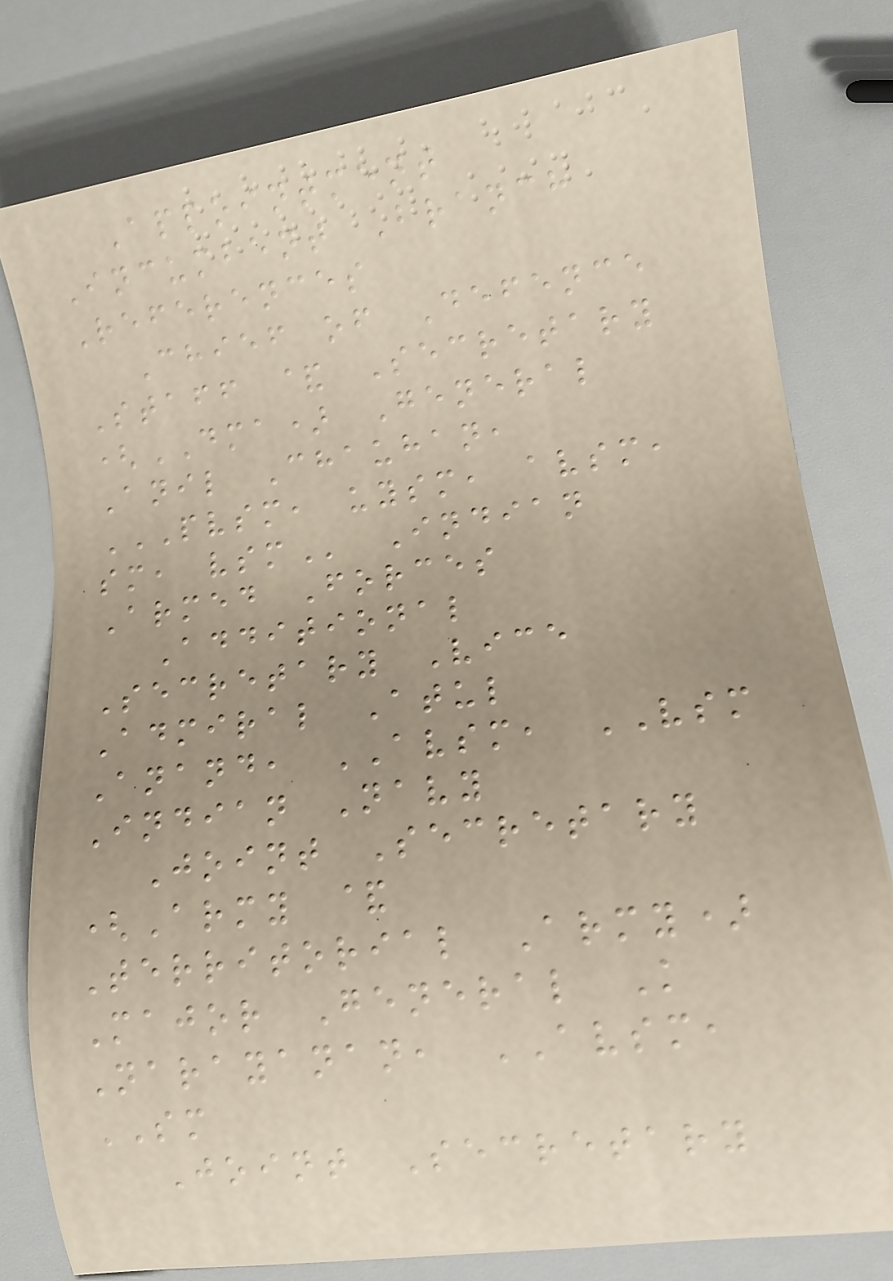Appointment
Incumbent Branch
References
Chief of Defence
Staff & Secretary
(DMA) General
Anil Chauhan,
PVSM, UYSM, AVSM,
SM, VSM Indian
Armed Forces
Additional
Secretary Vice
Admiral Atul
Anand, AVSM, VSM
Indian Navy
Joint Secretary
(Army &
Territorial Army)
Major General K
Narayanan, AVSM,
SM
Joint Secretary
